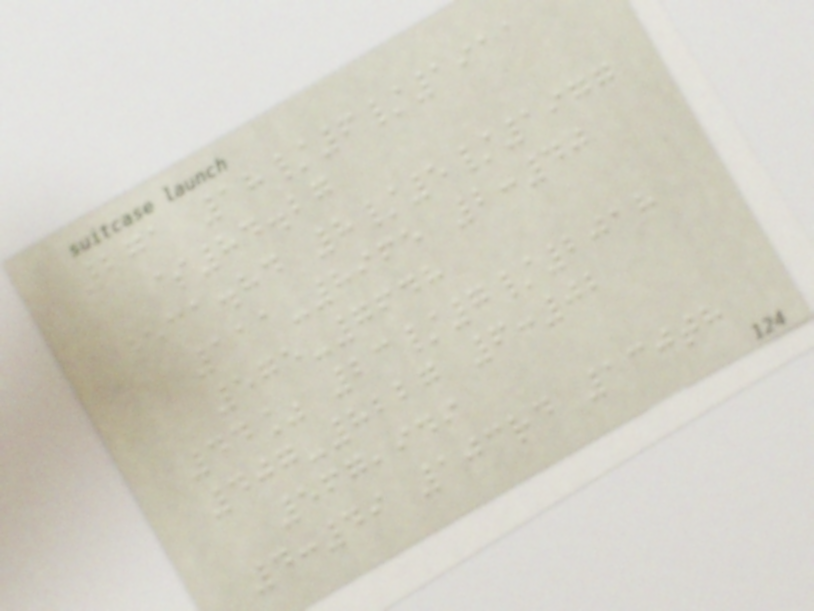271 18/6/1911
$84.27
531.84 8/5/1977
111-8965 2:40
575-7648
44% 23/7/2018
407-8227 6:02
567,949
4:49 103rd 130th
